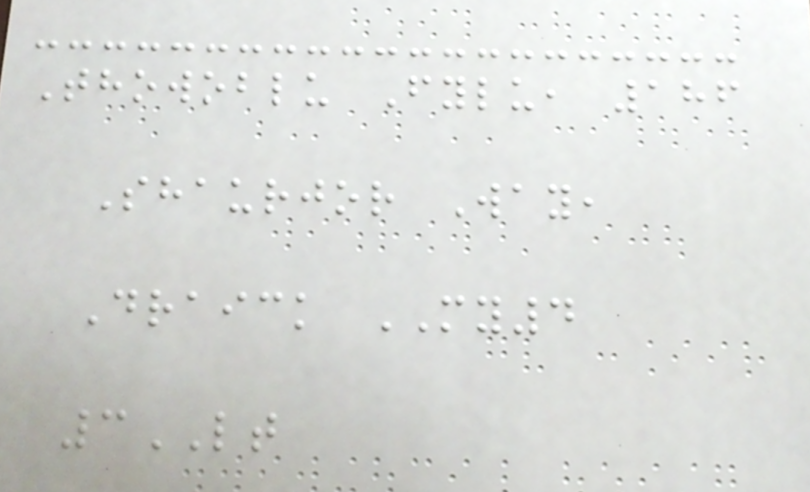Thowoblu Fylu, 186
Shaurjor Way,
Draick MY4
3LT
